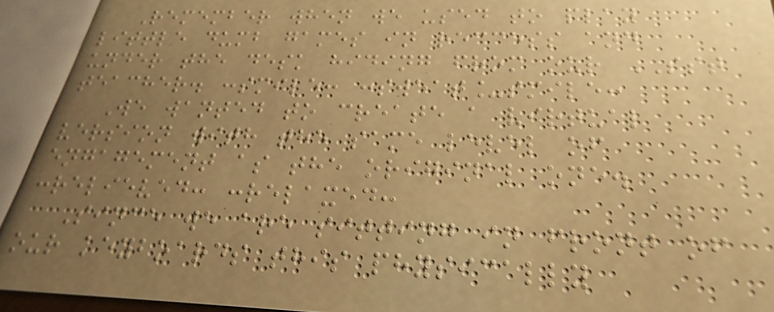Remember when we used to play
little dumb games in reccess and
under the desk hiding from our SST
teacher. :smile: :sweat_smile:
We wanted to create a virtual
version with the same level of
engagement as the original one.
:relieved: :relaxed:
Since we are sitting in front of
our keyboards this physically
